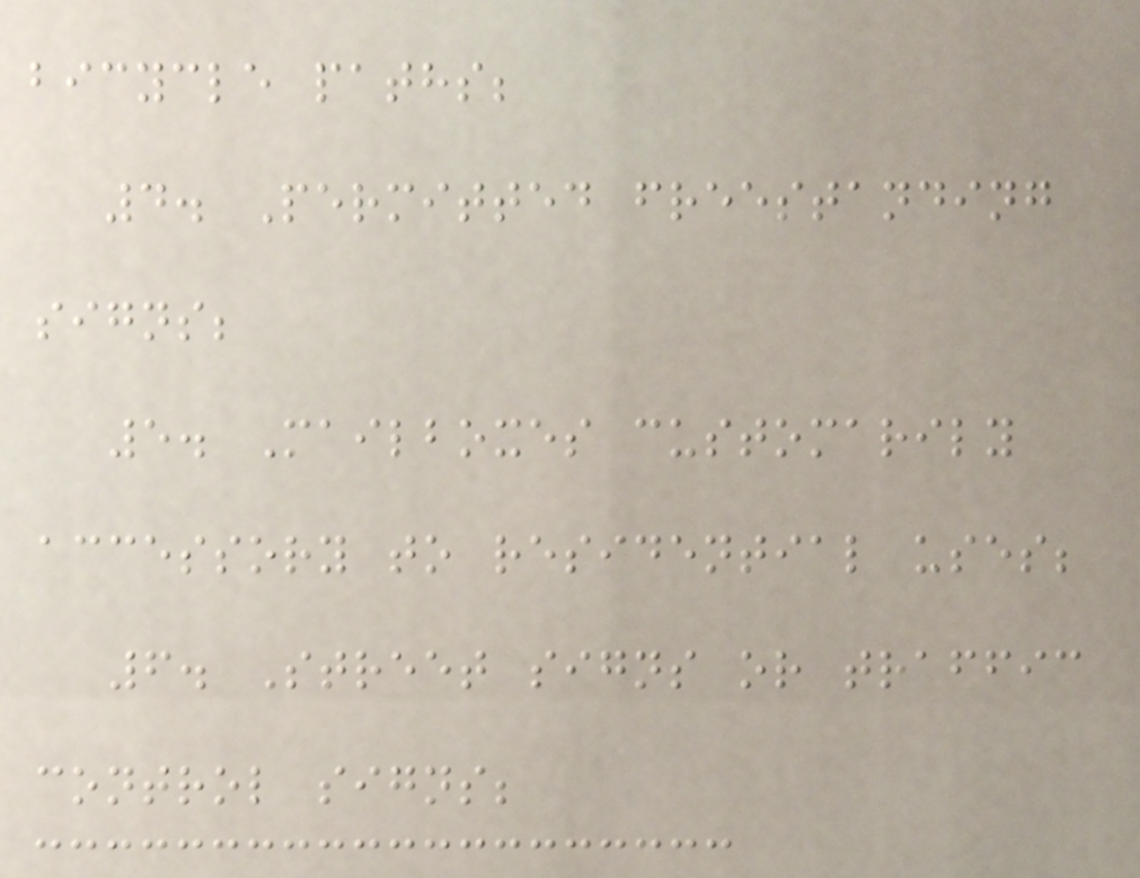bicycle paths;
4. Permitted freestanding
signs;
5. Mailboxes customarily
accessory to residential uses;
6. Street signs or traffic
control signs;
